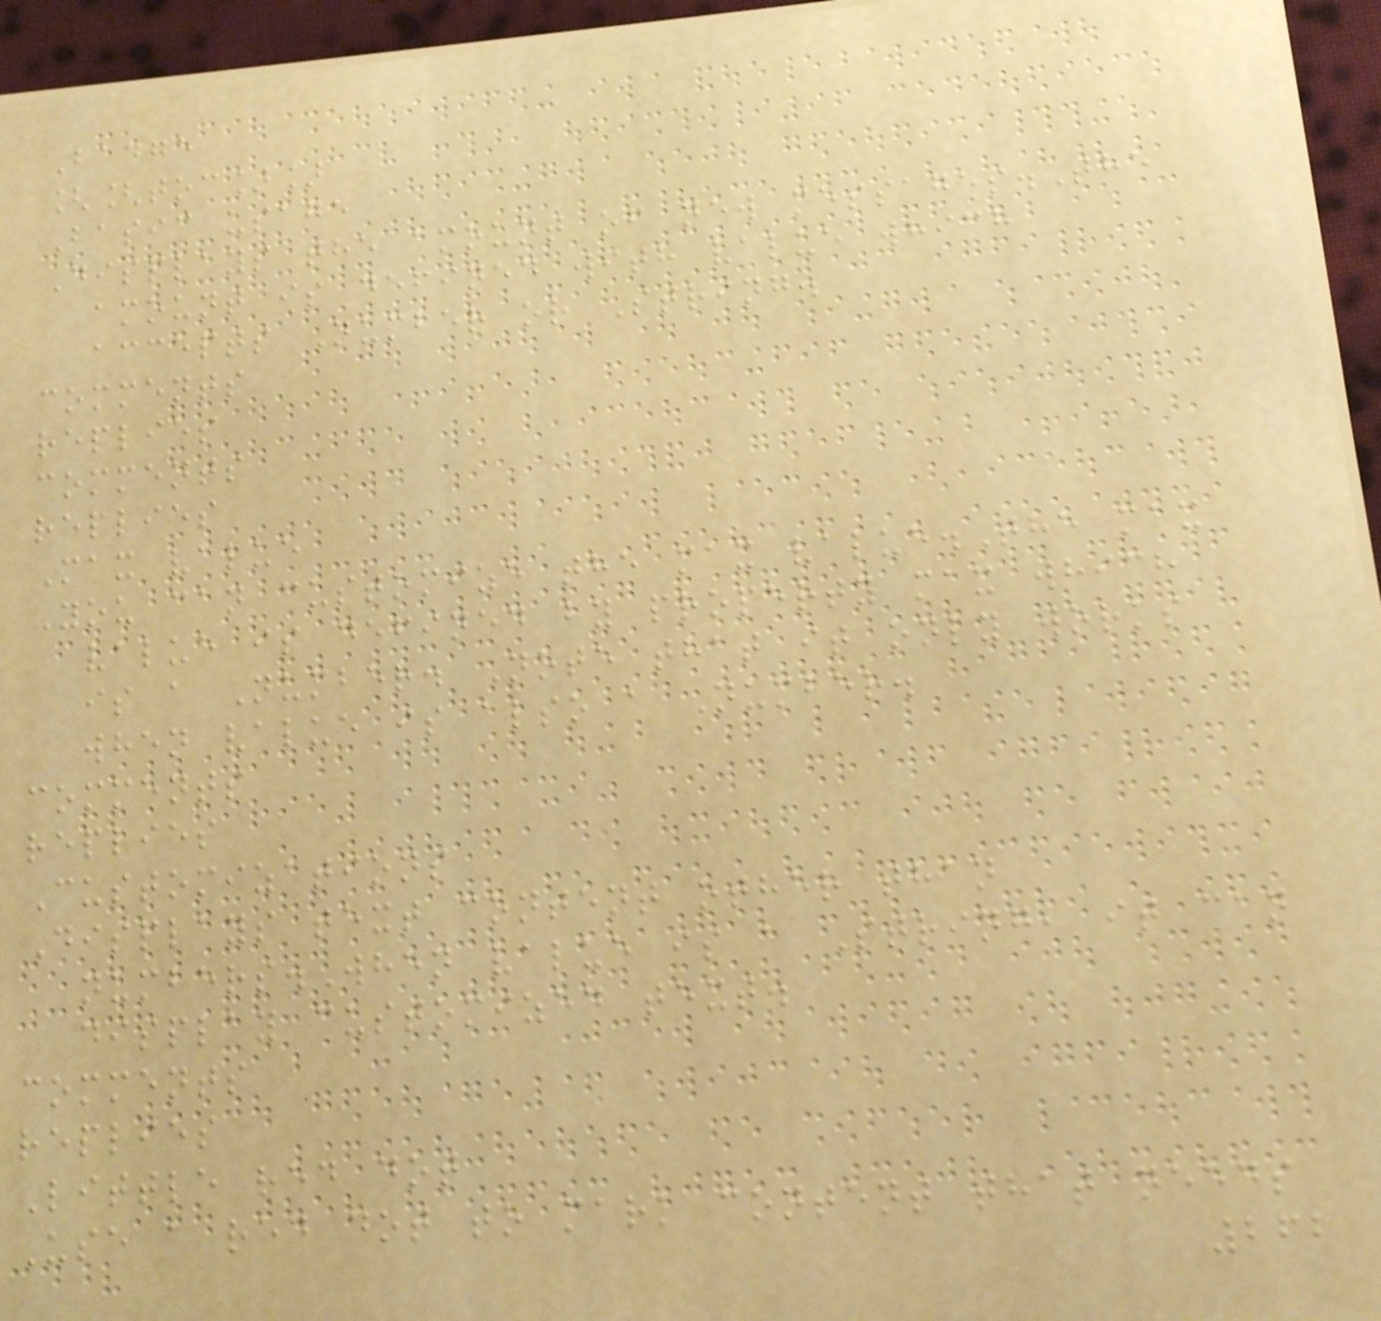Badge
[[toc]]
Basic usage
Displays the amount of new messages.The
amount is defined with value which
accepts Number or String.
comments
replies
comments
replies
Max value
You can customize the max value.The max
value is defined by property max which
is a Number. Note that it only works
when value is also a Number.
comments
replies
Customizations
Displays text content other than
numbers.When value is a String, it can
display customized text.
comments
replies
Little red dot
Use a red dot to mark content that needs
262
